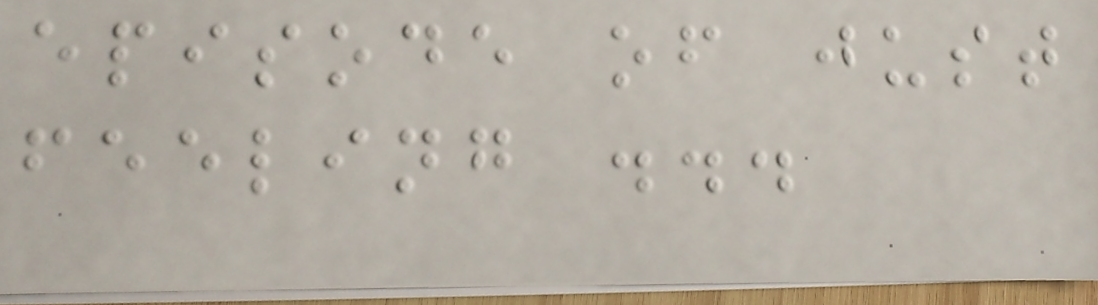episode of just
feeling ...
